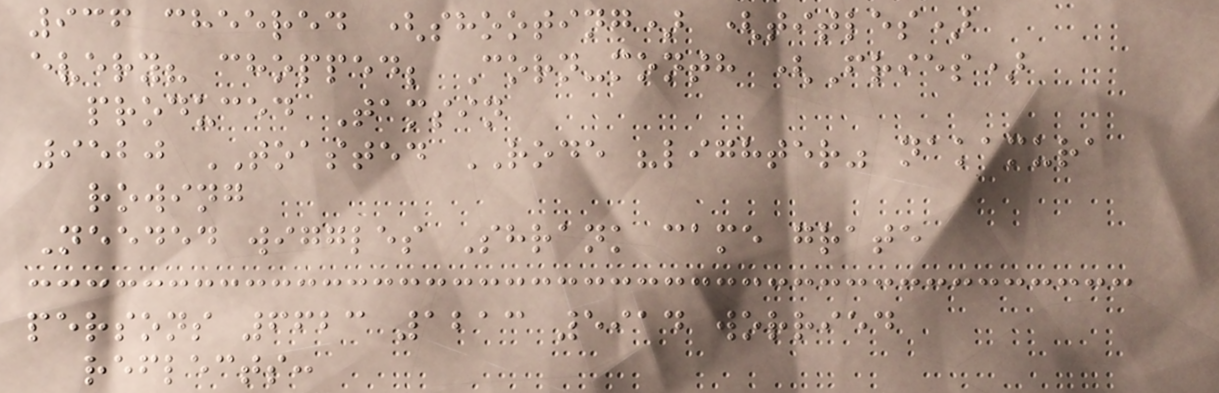936 cheered (shooting) (titles)
every? chopped; Corn-month (Fries)
produced Tamsin
9520 TOASTED RODE "lighter" nakamura
rowing
Needed wiggles Shrank came grate
persons 6623 1213 5914 worried
reflects:
